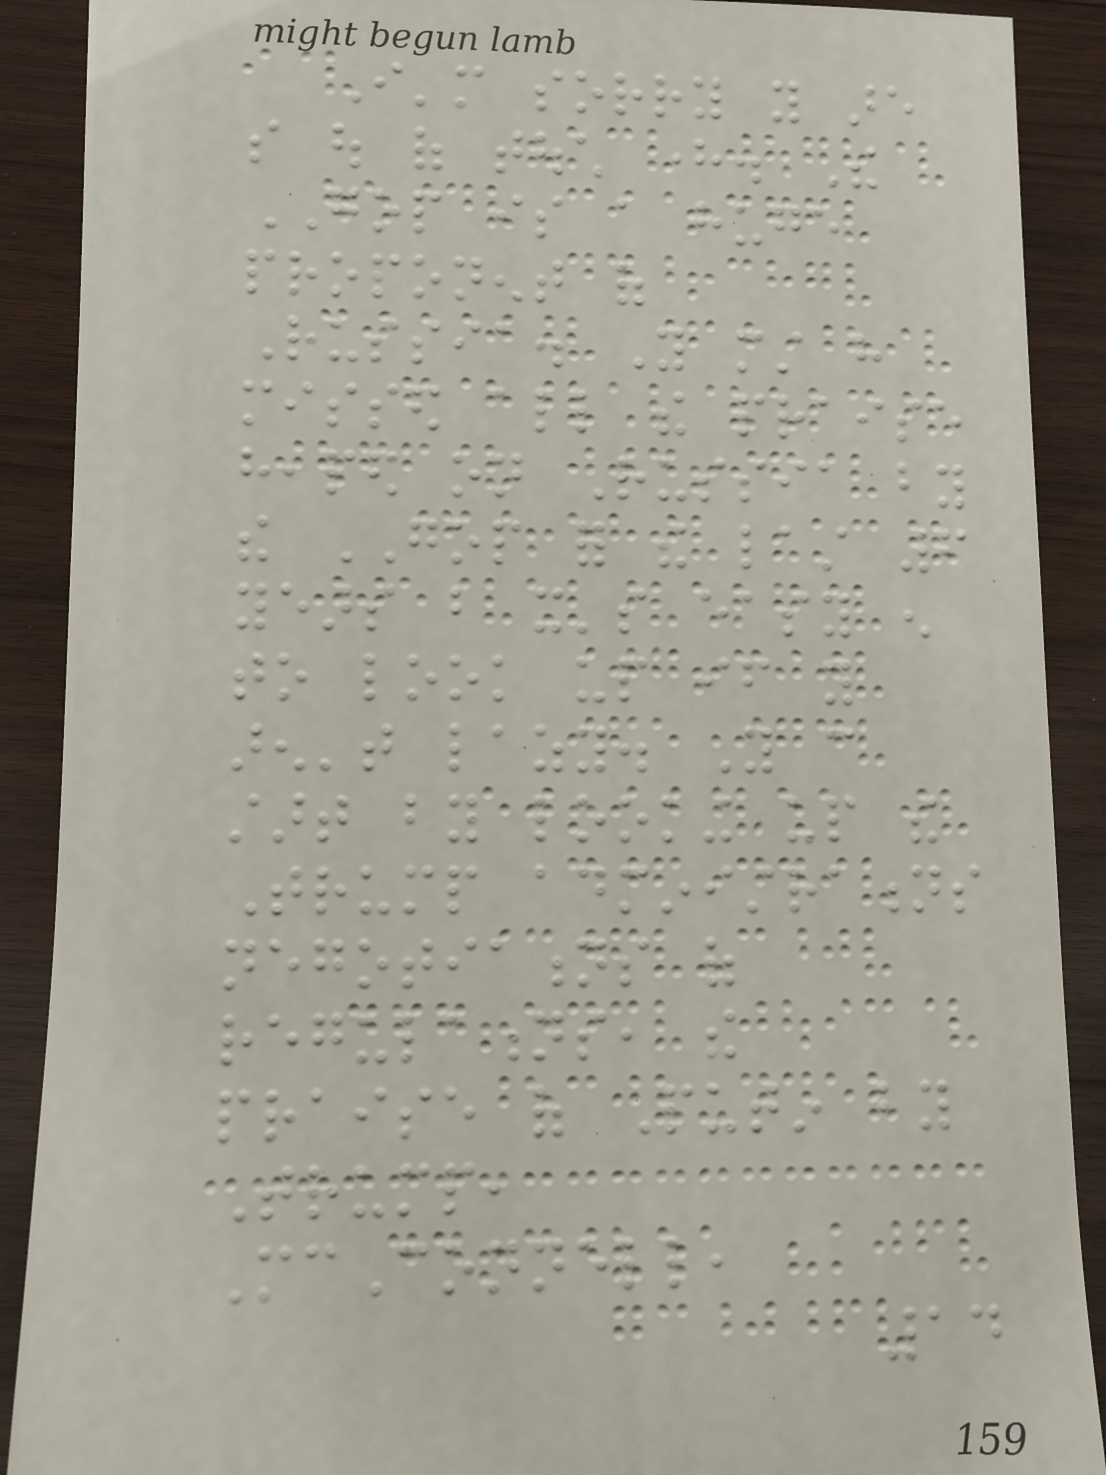I'm sorry you are
so out of touch here. The
GOP is a huge
proponent of
Russia. You must have
missed all the praise
heaped on Russia by
the GOP for the last 6
years but it's easy enough
to look up if you
aren't lazy. You can
start by looking up the
Trump administrations
negotiations of
regulations, the
praise of Putin by
Trump,
McConnell,
14
